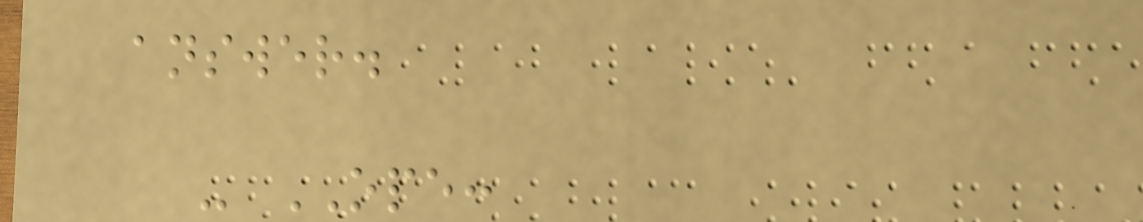answer.
- OPE:
